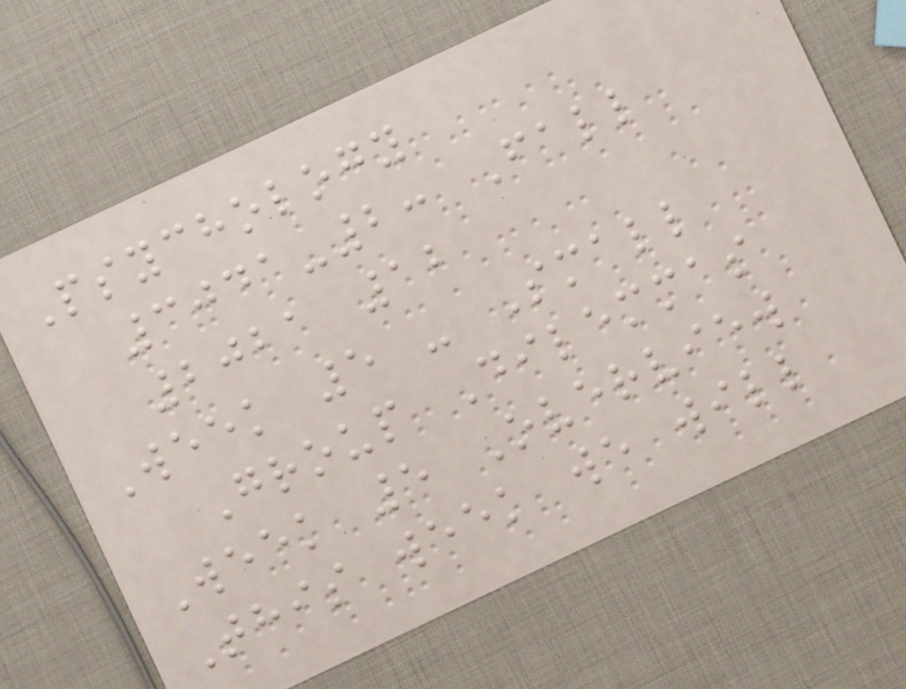Psychology
3041-2: Fall
2021 12
Week 5 - Small
Group Dilemmas
Week 5 Overview
This week we will
